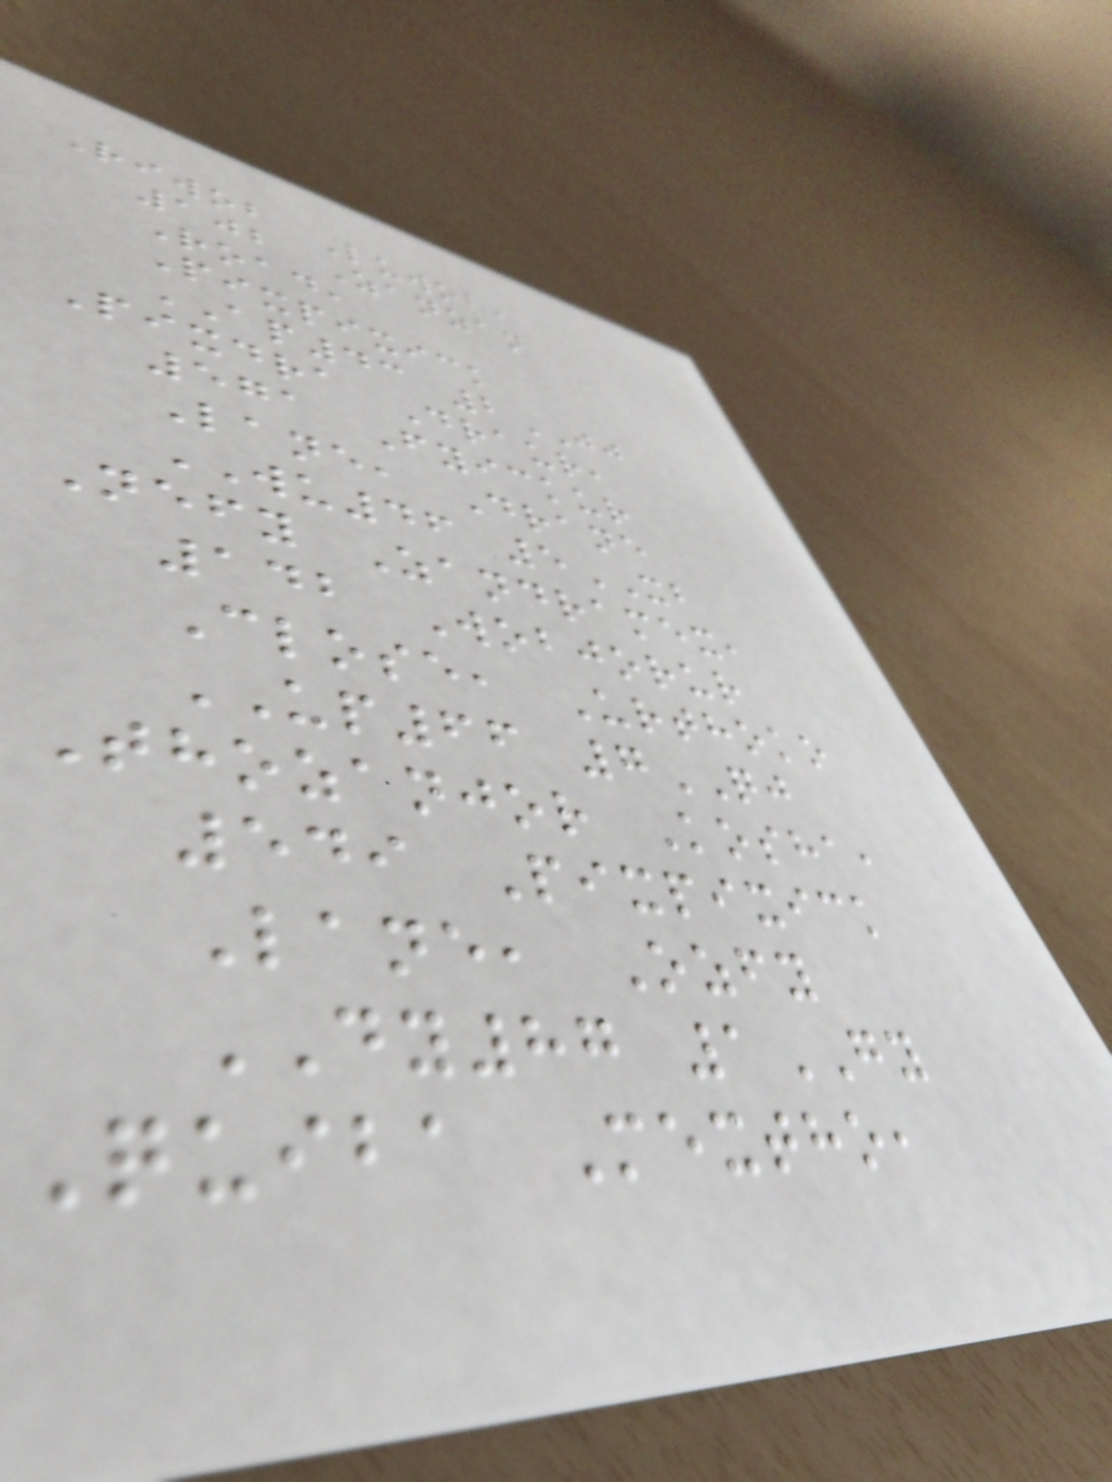Riwob Luwob,
102 Zanzan
Road,
Pixpixick
AP43 2JJ
Pixdra Draur,
571 Fyickur
Lane, Drane
WU46 5XB
Nefy Zandramex,
142 Wobjorur
Close, Urthoko
UP66 7QJ
Thozanjor Kosha,
549 Pixpixick
Lane, Ozfy
DY87 1GY
Quiba Mextho,
